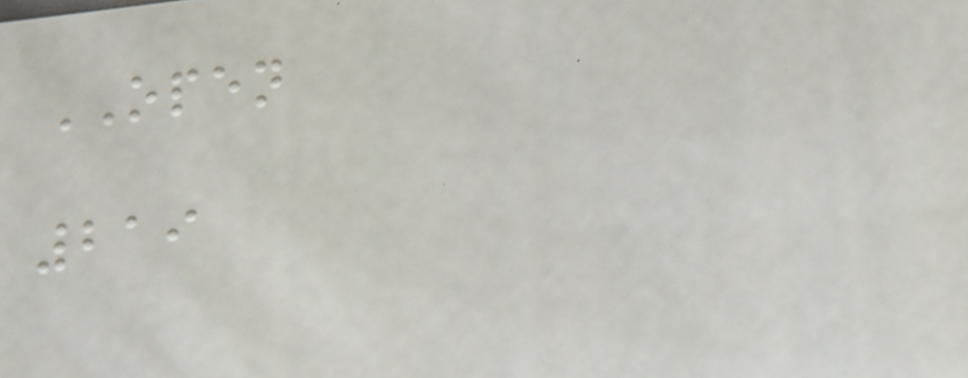OPEN
219
